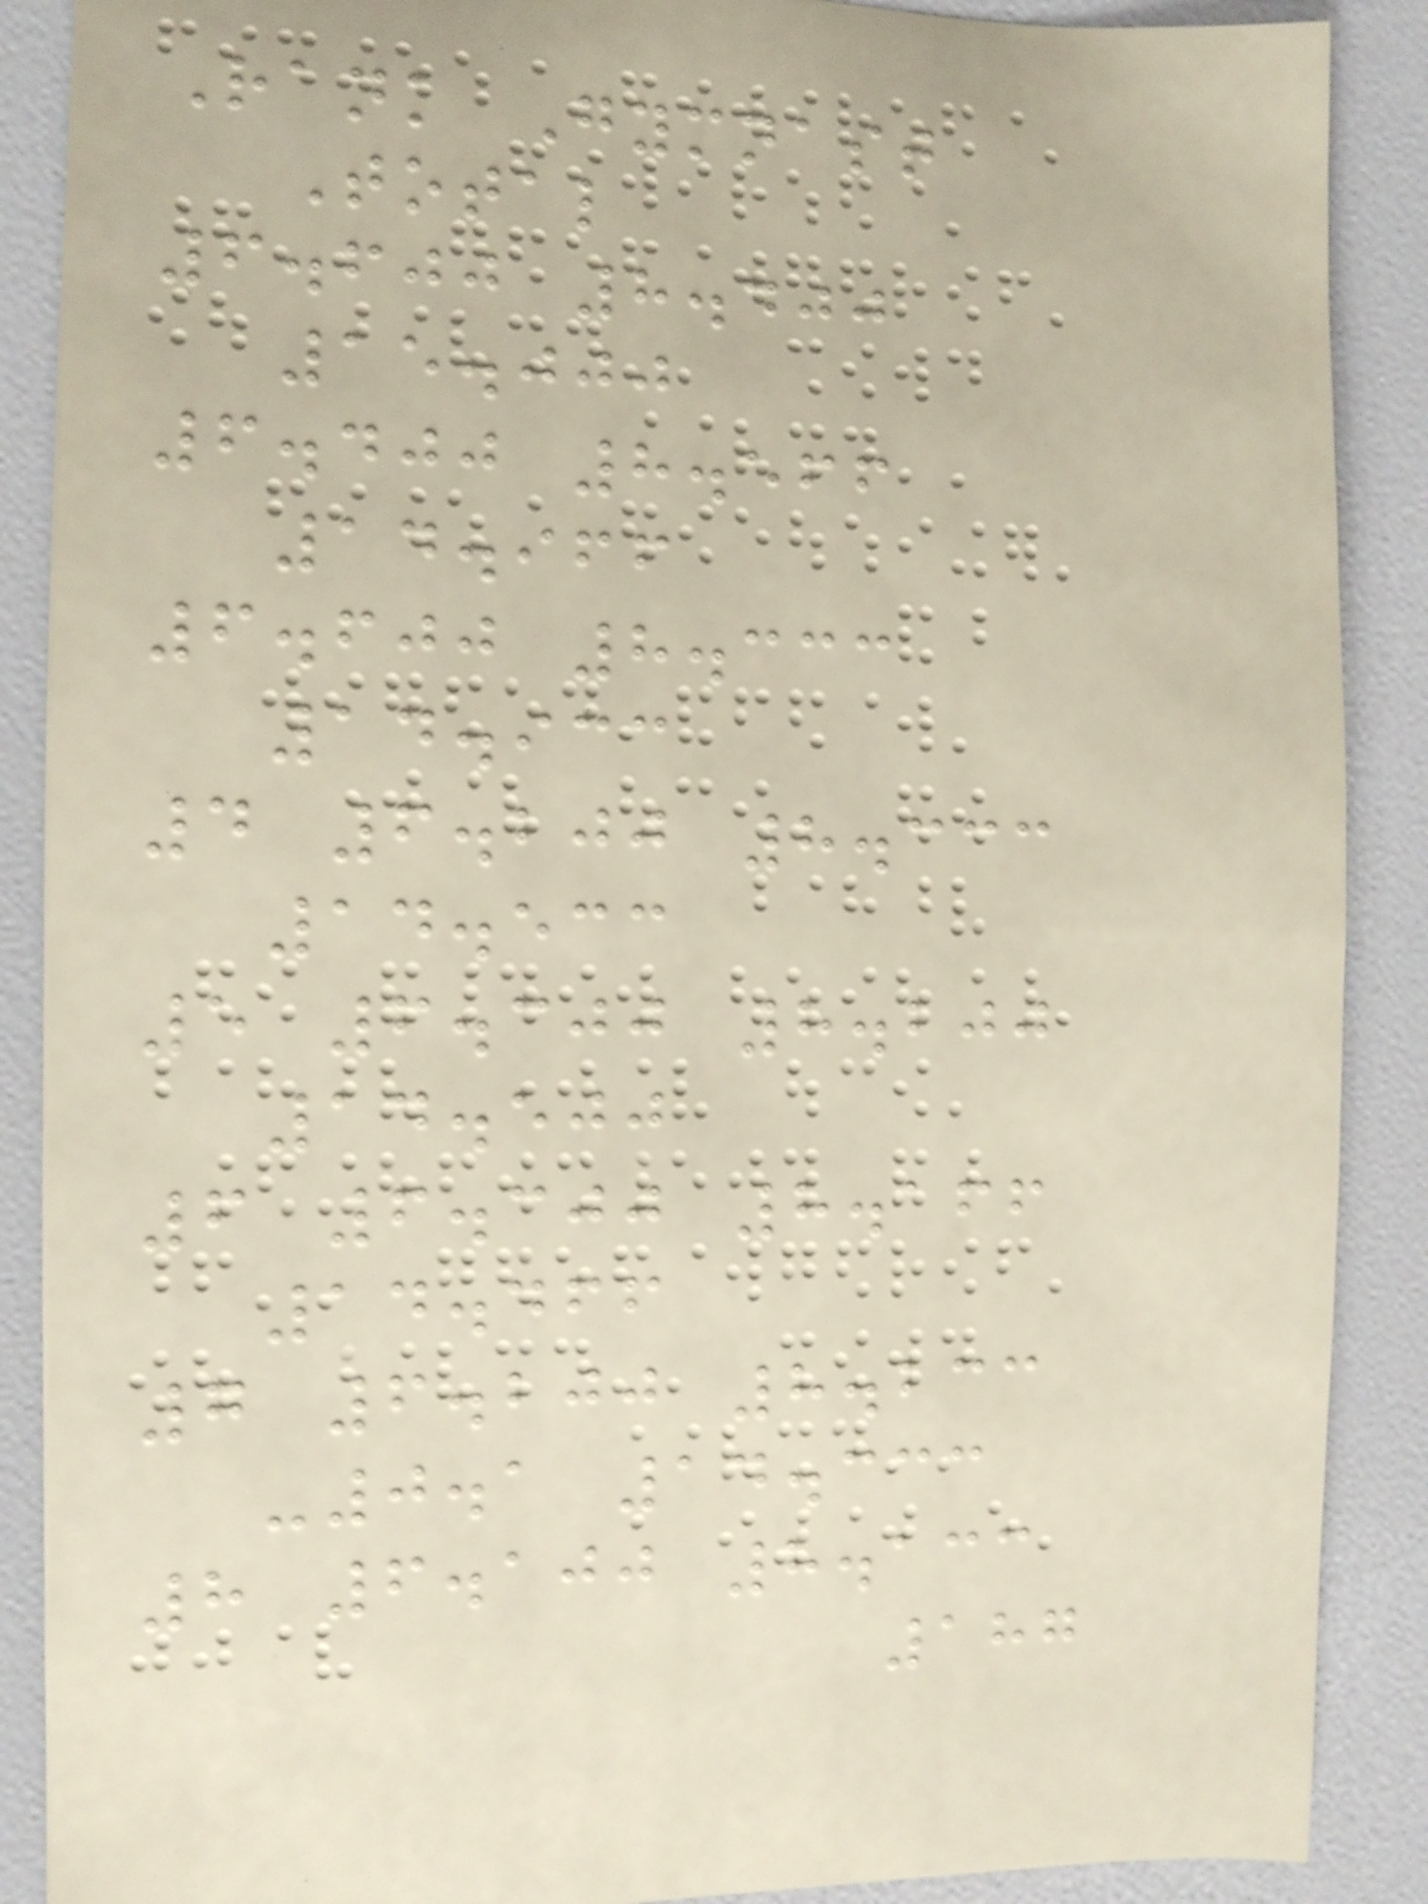Rank Gymnast
Total
6.600 8.400
15.000
6.400 8.566
14.966
6.600 8.333
14.933
4 6.200 8.333
14.533
5 6.300 8.200
14.500
6 6.300 8.166
14.466
7 6.200 8.233
-0.1 14.333
8 6.100 8.133
187
